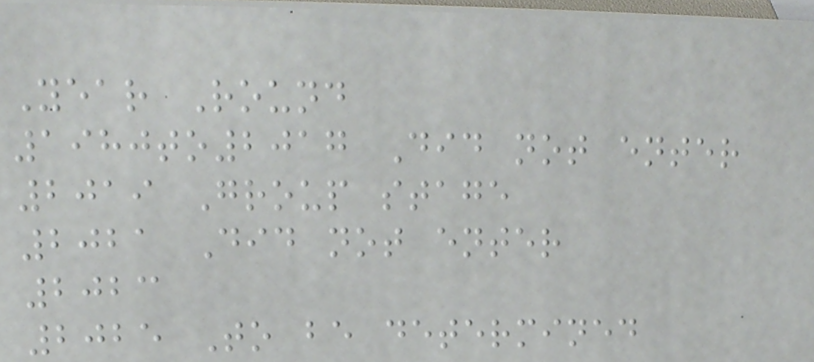Year Round
1980to2017 Did not enter
2019 Group stage
2021 Did not enter
2023
2025 To be determined
